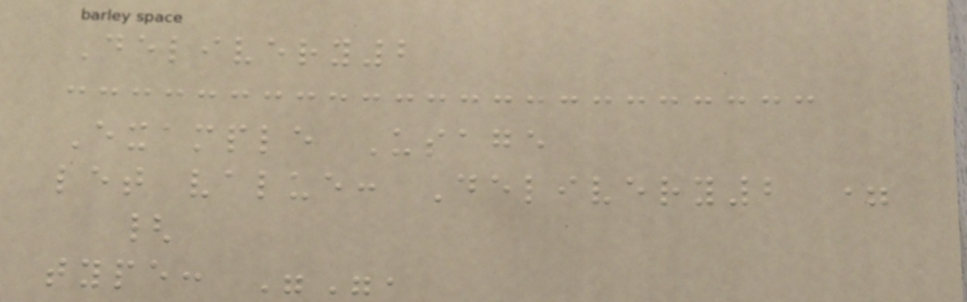Delivery2
Example Usage
let value: Delivery2 =
{
type: "",
